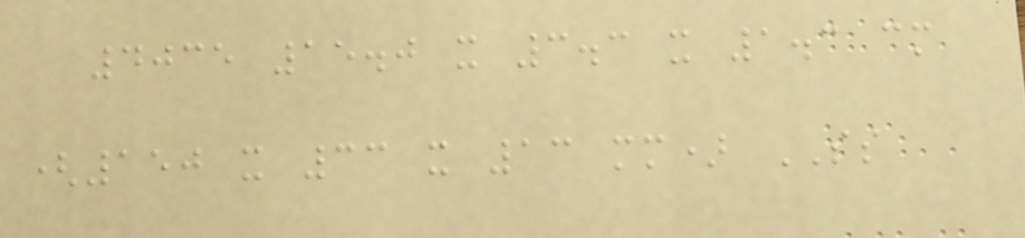4035 15.0 x 3.3 x 1.3 cm
(150 x 33 x 13 mm) SS
